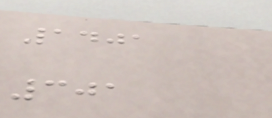1401
301
